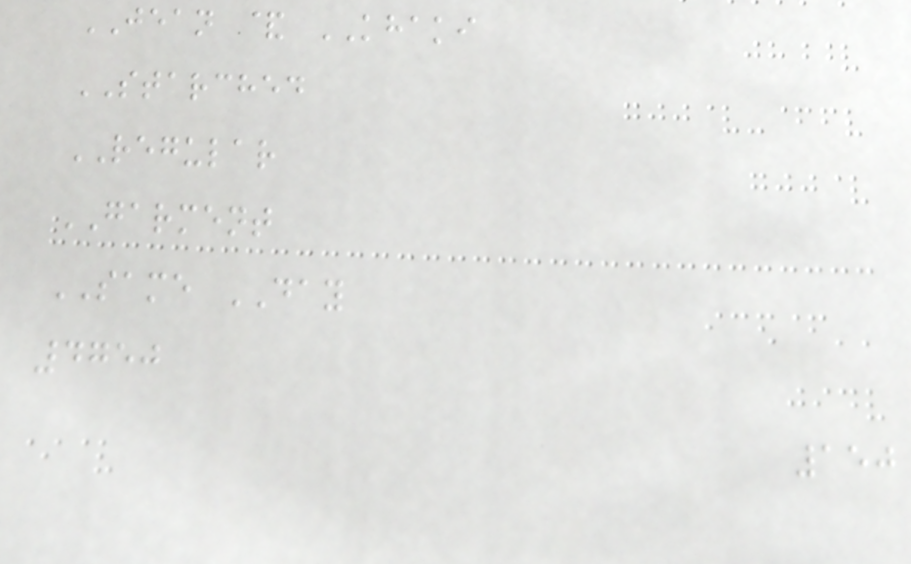JEAN & KHAKI
STARCHED
REGULAR
GARMENT
SAME DAY
4750
150
